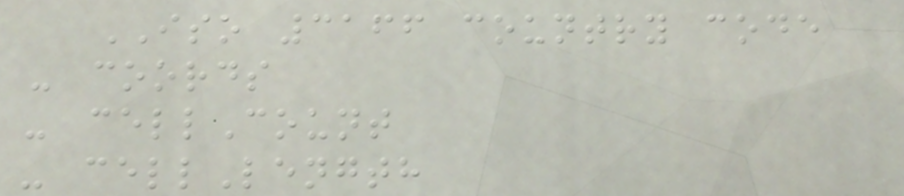ISO 3166 country code
- coords
- cellCount
- cellLength
